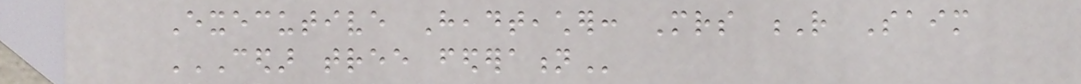Executive Headteacher: Mrs R Saim
CEDAR TREE FEDERATION
